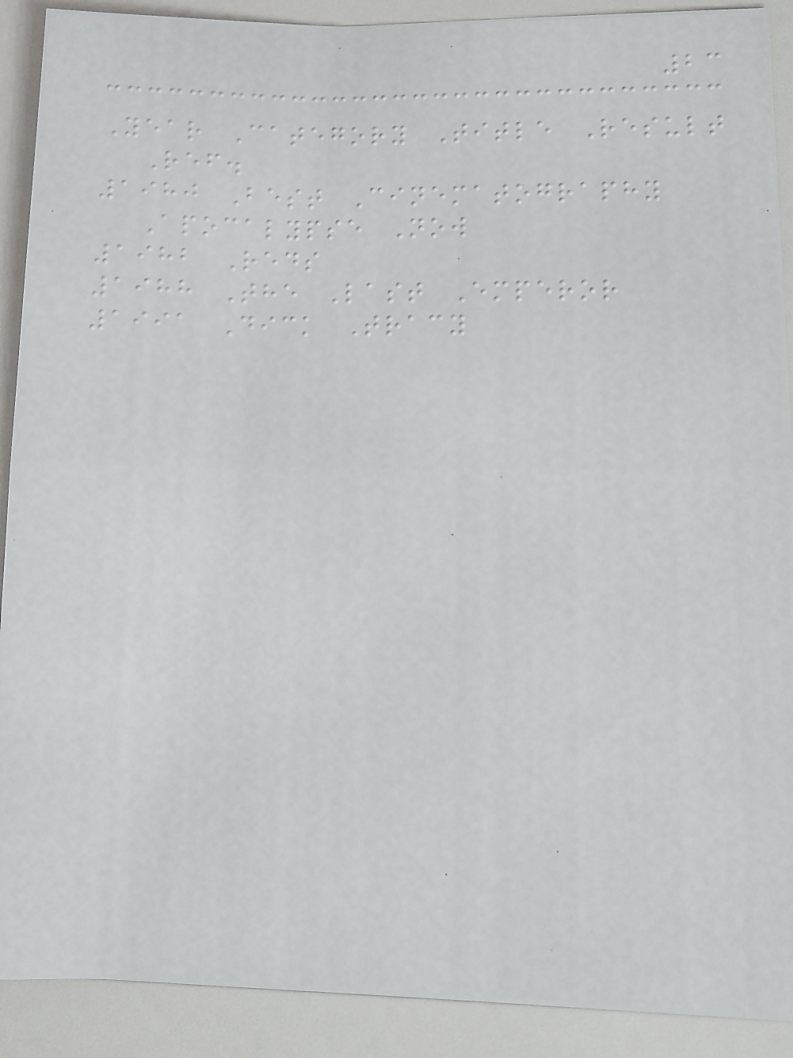23
Year Category Title Result
Ref.
1980 Best Cinematography
Apocalypse Now
1982 Reds
1988 The Last Emperor
1991 Dick Tracy
